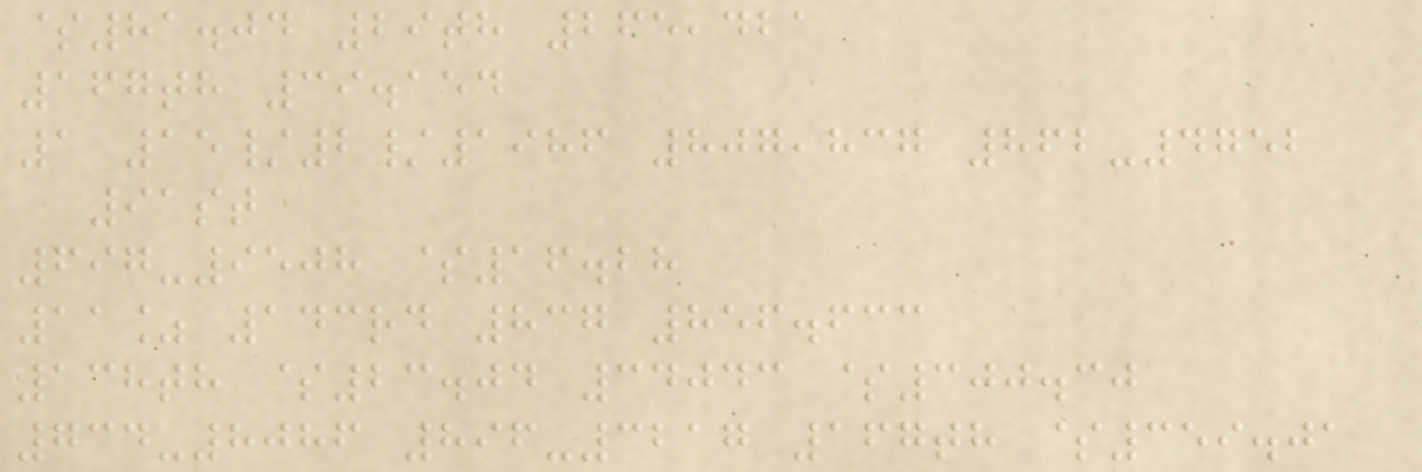$81.04 29th 265,421
167th 39.154
1 15/2/1986 807,837 862-4752
91st
697-9508 $16.28
11% 143rd 837 856.633
138th $23.04 34043 $300.30
734-8086 896-3217 167th $359.01
